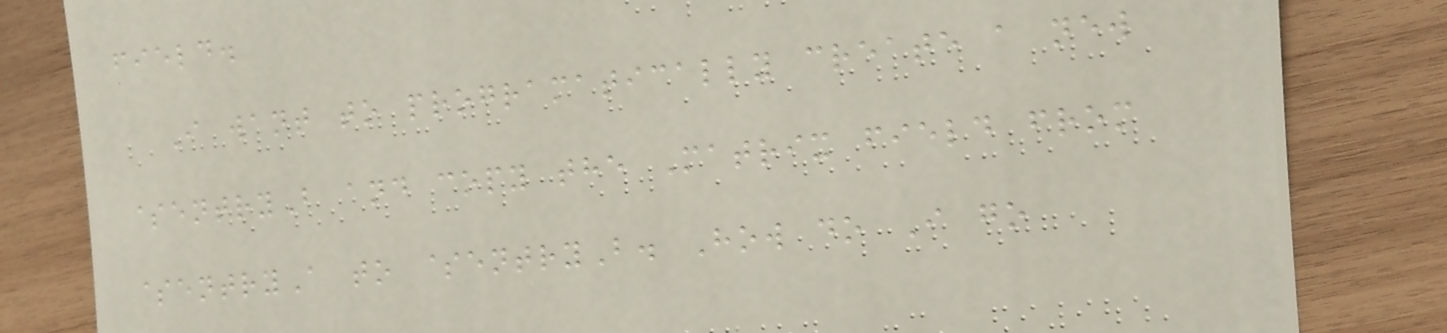field.
I want to programatically create a new
$entryB and copy the Matrix field from
$entryA to $entryB. How do I go
